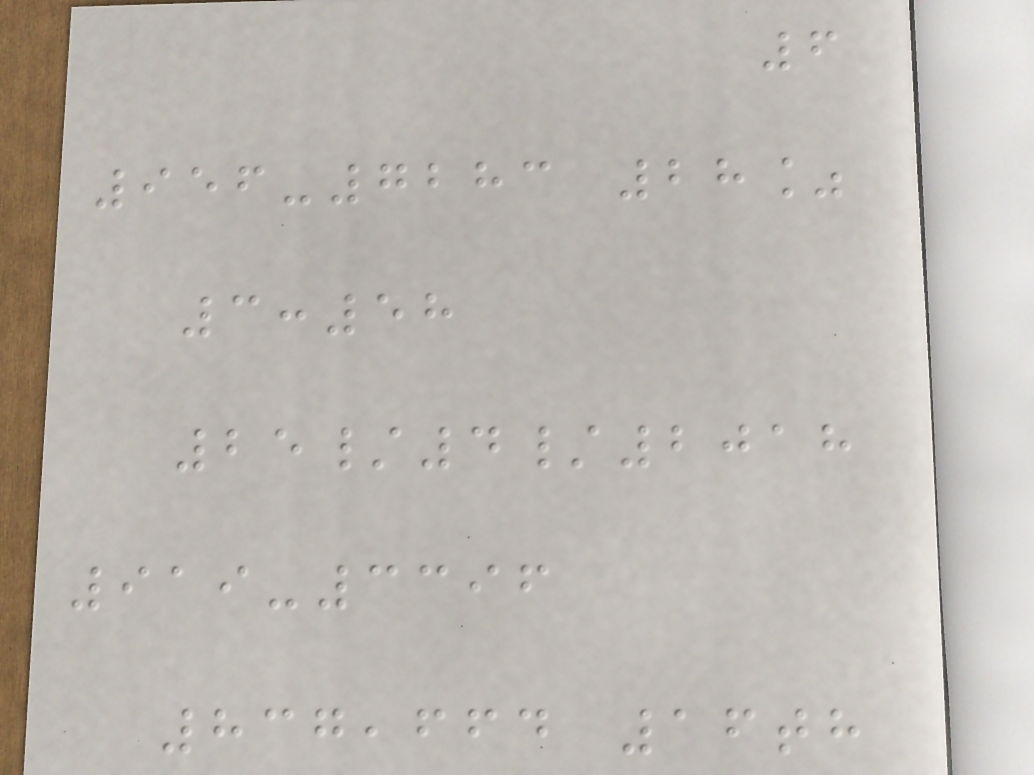6
956-7283 28%
3:58
25/4/2018
919-3396
837,664 16th
